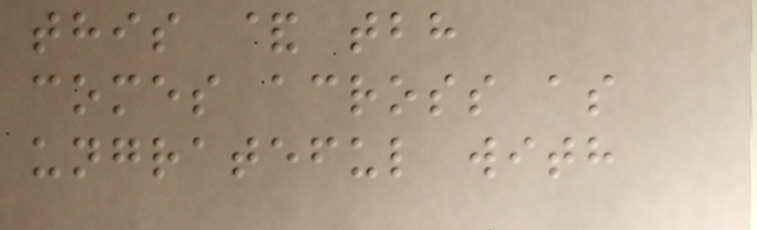this & tbh
comes across as
ungrateful with
